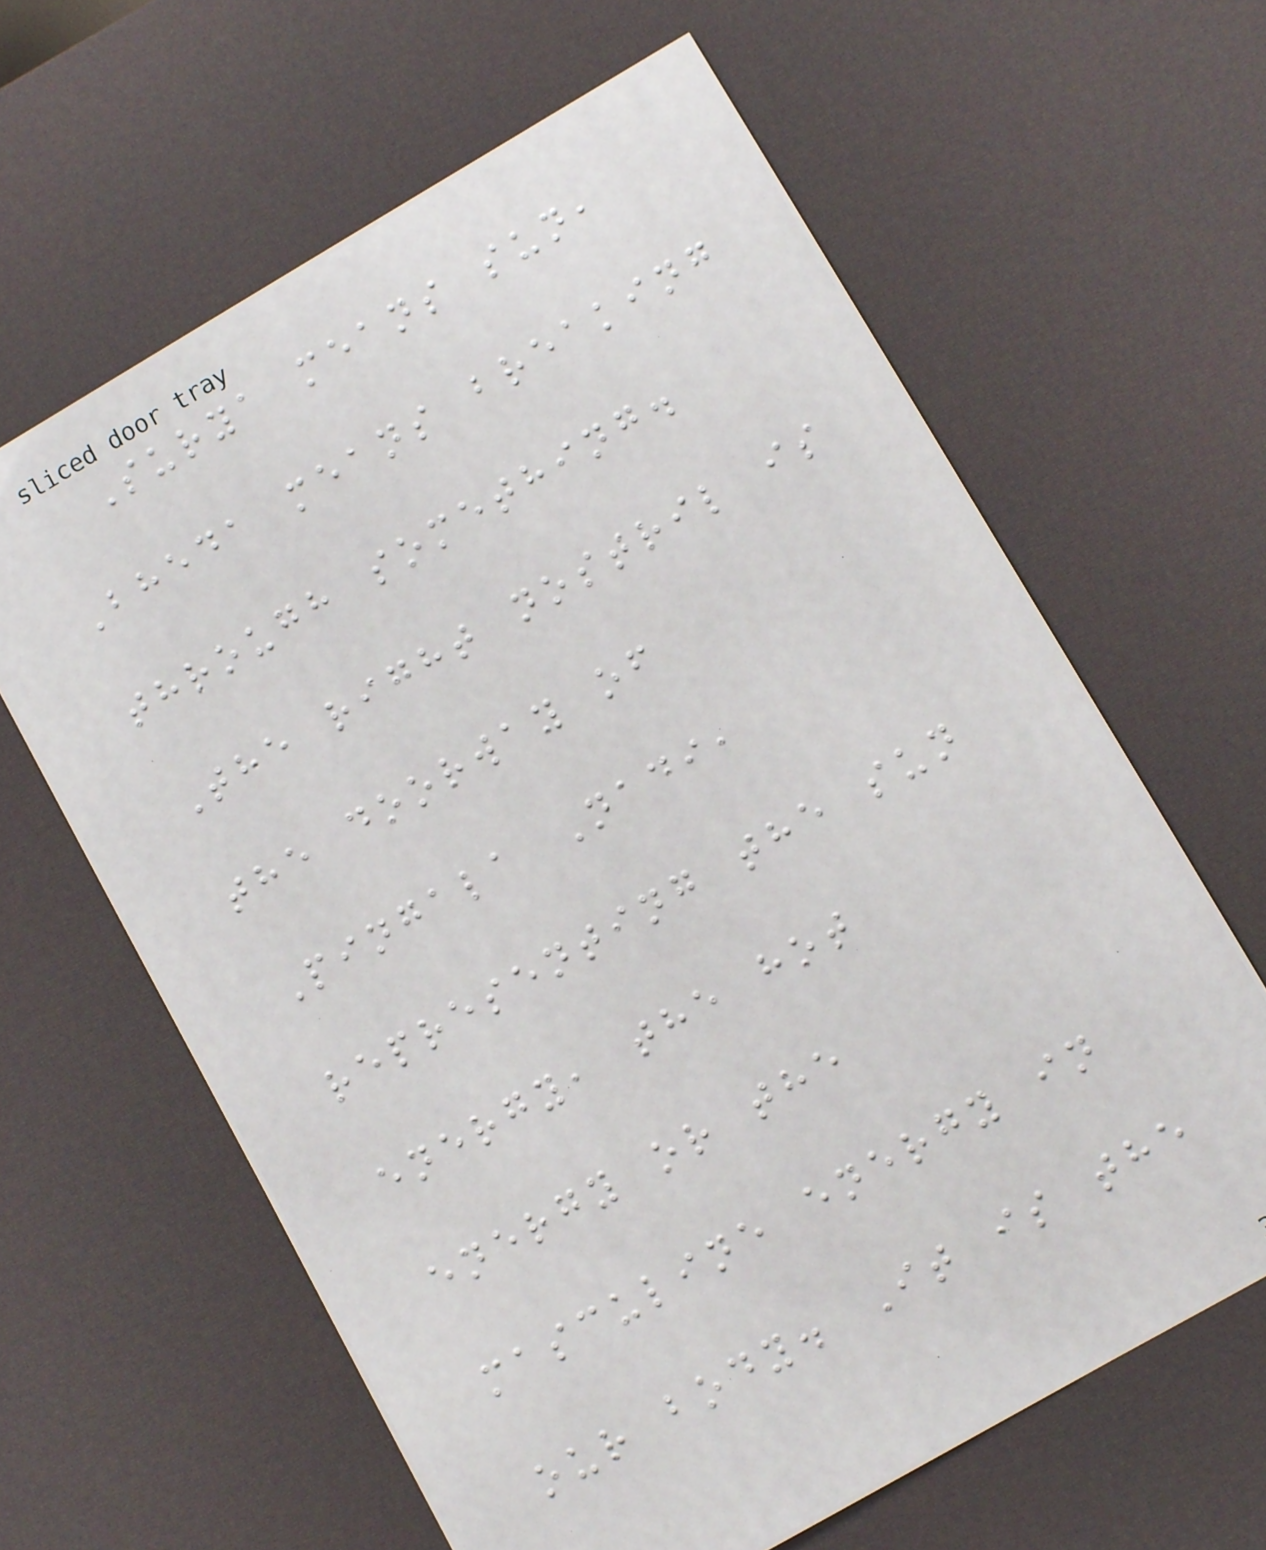Surya means sun,
Bheda means breaking
through something.
The right nostril is
the doorway of
Pingala Nadi,
representing the sun
energy, the hot
energy or the
masculine energy in
our body. It is the
